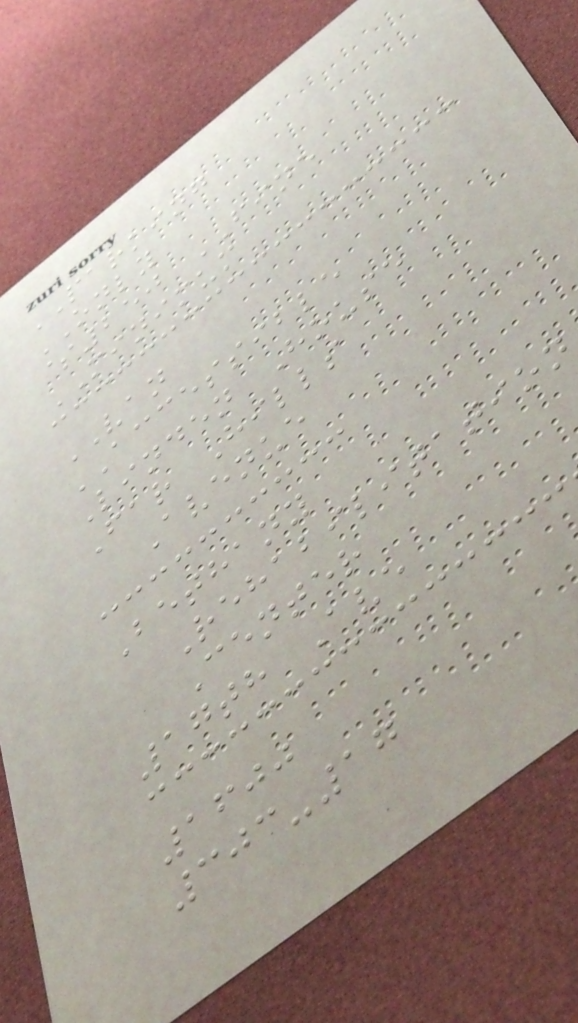PARKING
ONLY
$250 FINE
MINIMUM
VAN
ACCESSIBLE
Linden House
Far Hills
Avenue
Bethany
Rehabilitation
Center
17th Ave
1600
303-17
